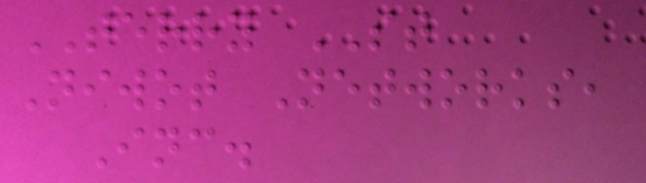TERRY ST
Niwot Networks,
Inc.
